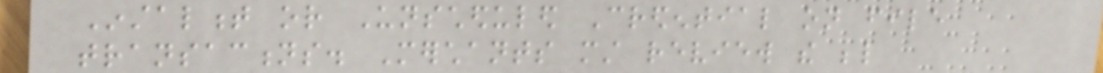Instalment or Unscheduled Credential on file
transactions. Merchants must review the below
